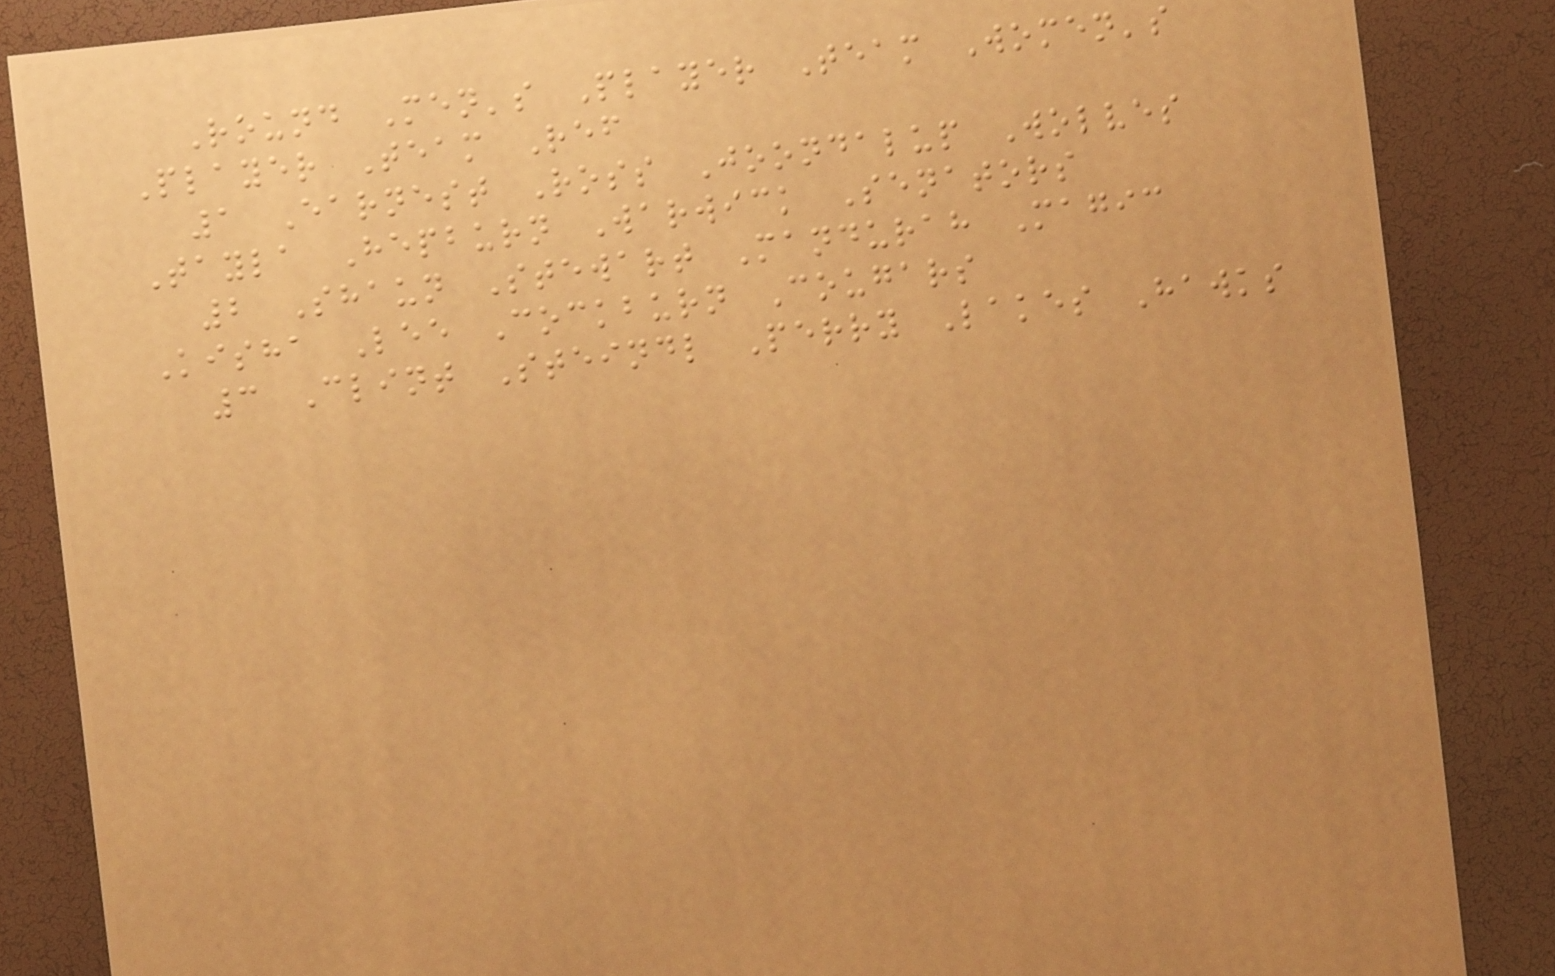Round Men's Player Team Women's
Player Team Ref
1 Earnest Ross Joondalup Wolves
Tayla Hepburn Warwick Senators
2 Shaun Stewart Mandurah Magic
Kisha Lee Cockburn Cougars
3 Clint Steindl Perry Lakes Hawks
